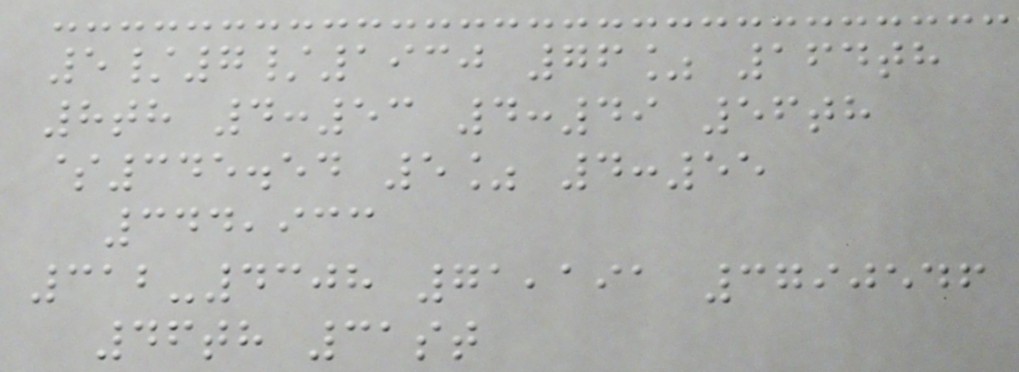5/7/1930 76% 164th
8th 4:53 4:49 56th
$345.54 5% 4:55
344,933
312-4308 71,191 3790546
46th 31st
